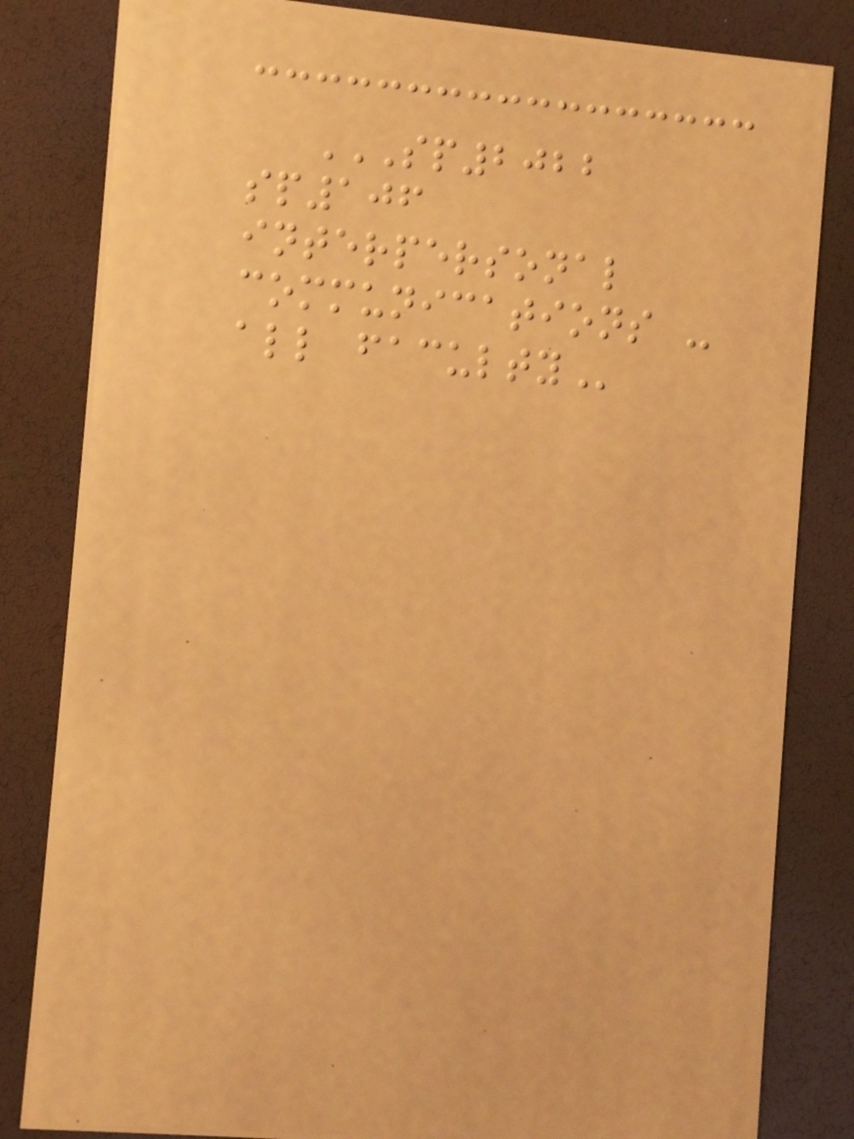SP2022
SP106
INTERPERSONAL
COMMUNICATIONS -
ALL FACULTY
